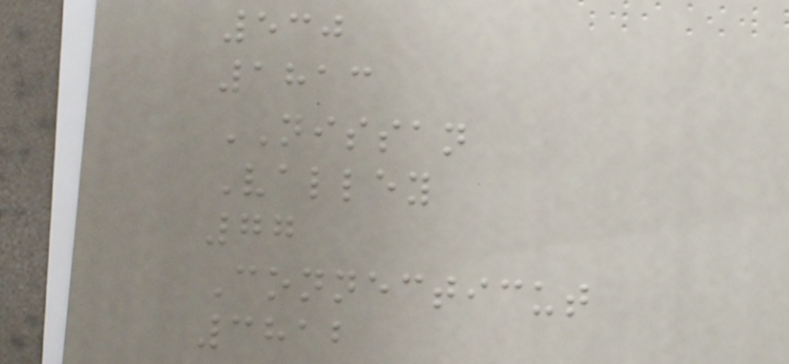530
1813
NISSAN
Valley
77
Connecticut
3812
